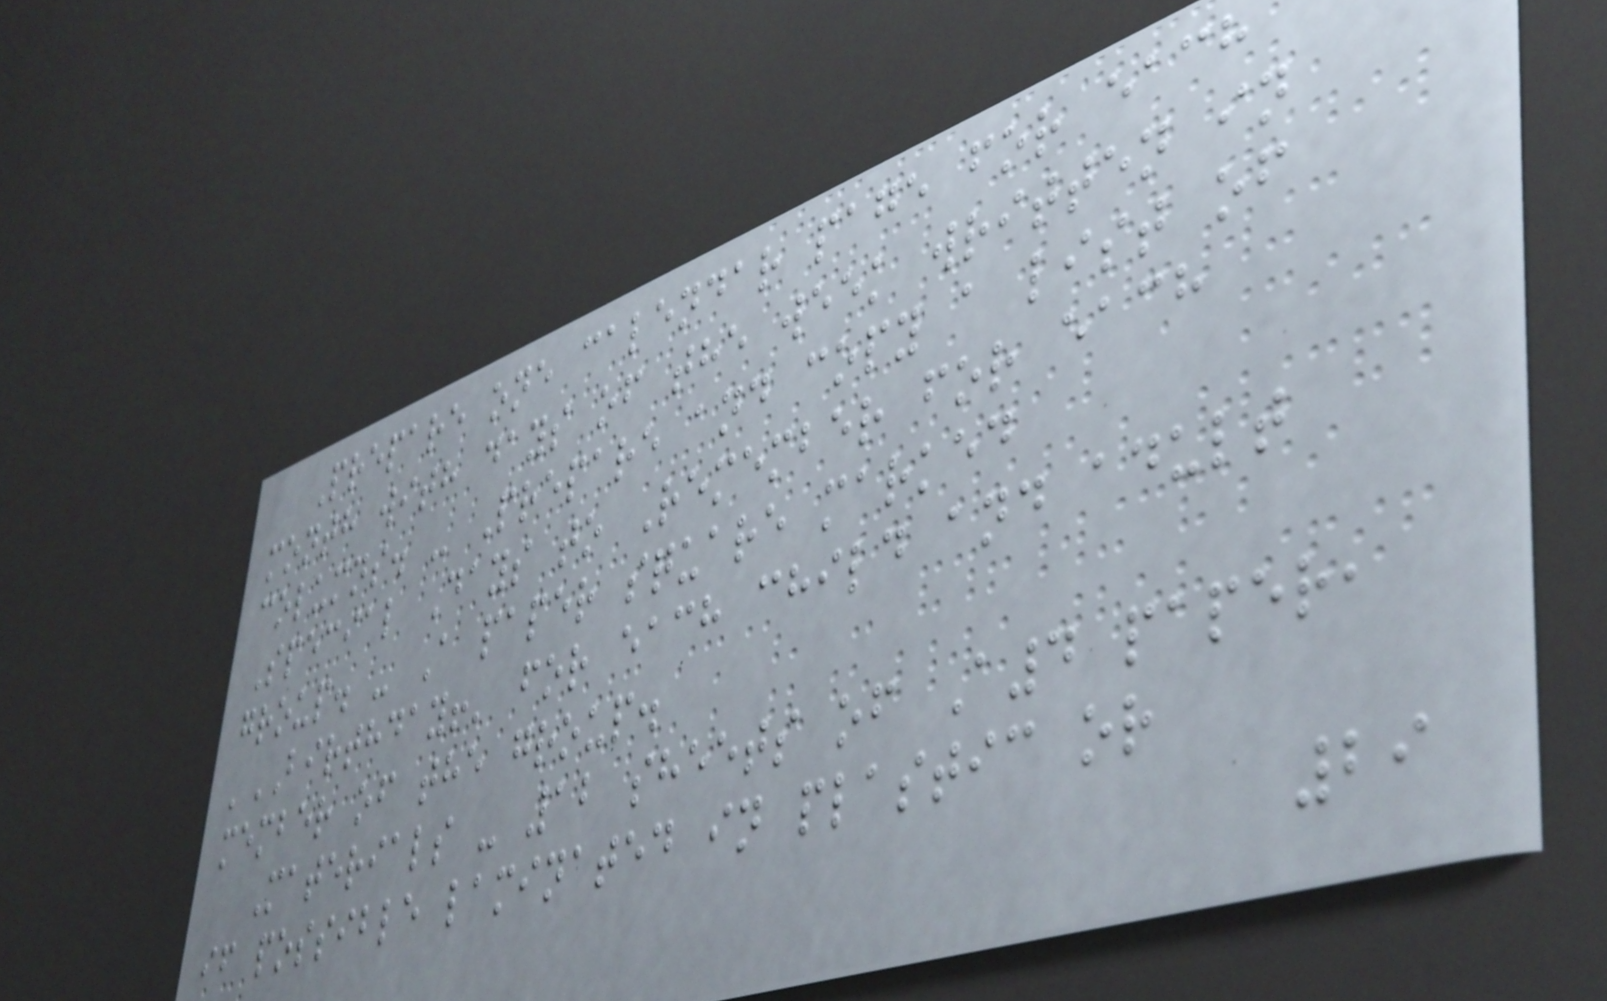Prepare one calendar page for each
month with days of the week written in
columns. - Prepare and copy a list of
Special Days to Remember for each
group. - A paper square marked
'BIRTHDAY!' for each child and adult
member of the group.
Materials - 12 sheets of A4 paper,
if possible laminated in plastic or
29
